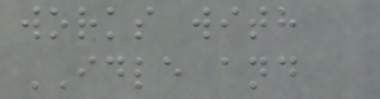works with
IDLE and
